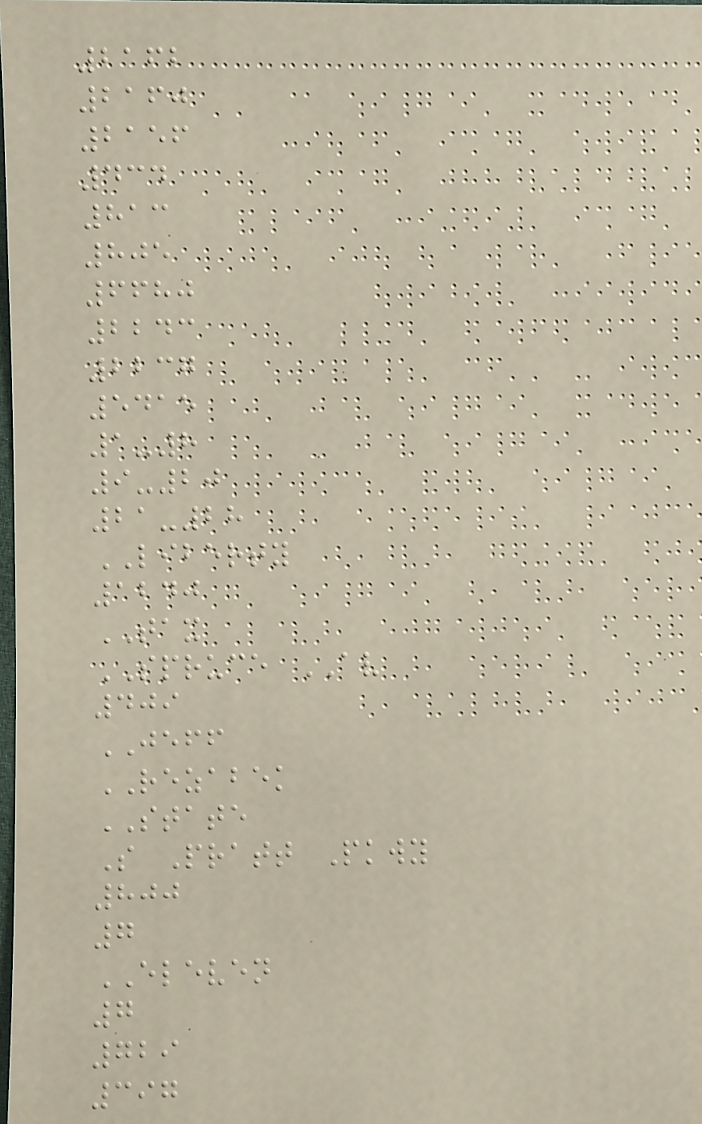2162
2160
2156
434
813
805
6680
2243
2237
5415
1-8
9-20
21-28
LIBERTY
1240
TAX
SPRUCE AV
409
JEFF
REZABEK
STATE
S Pratt Pkwy
800
7
ELEVEN
7
729
397
